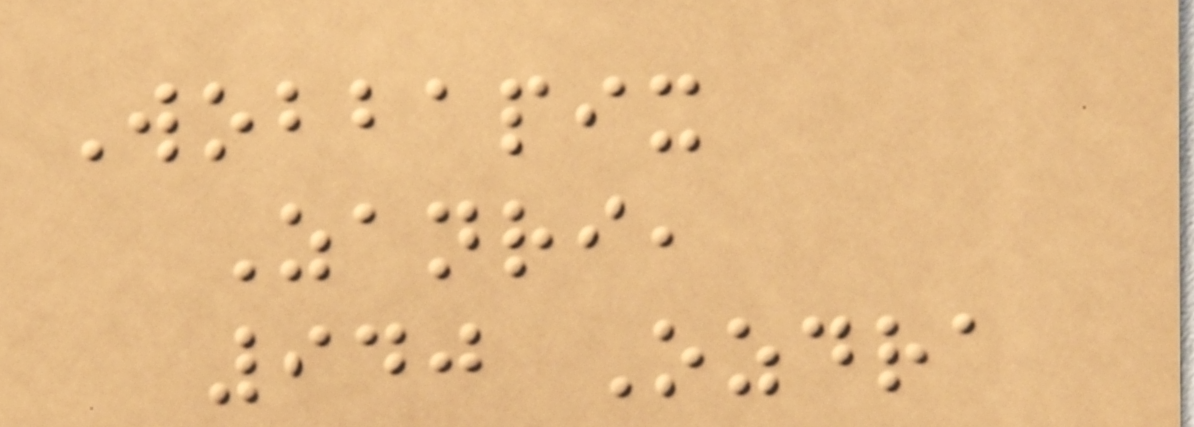Wobbapix
Zanri,
940 Ozdra
